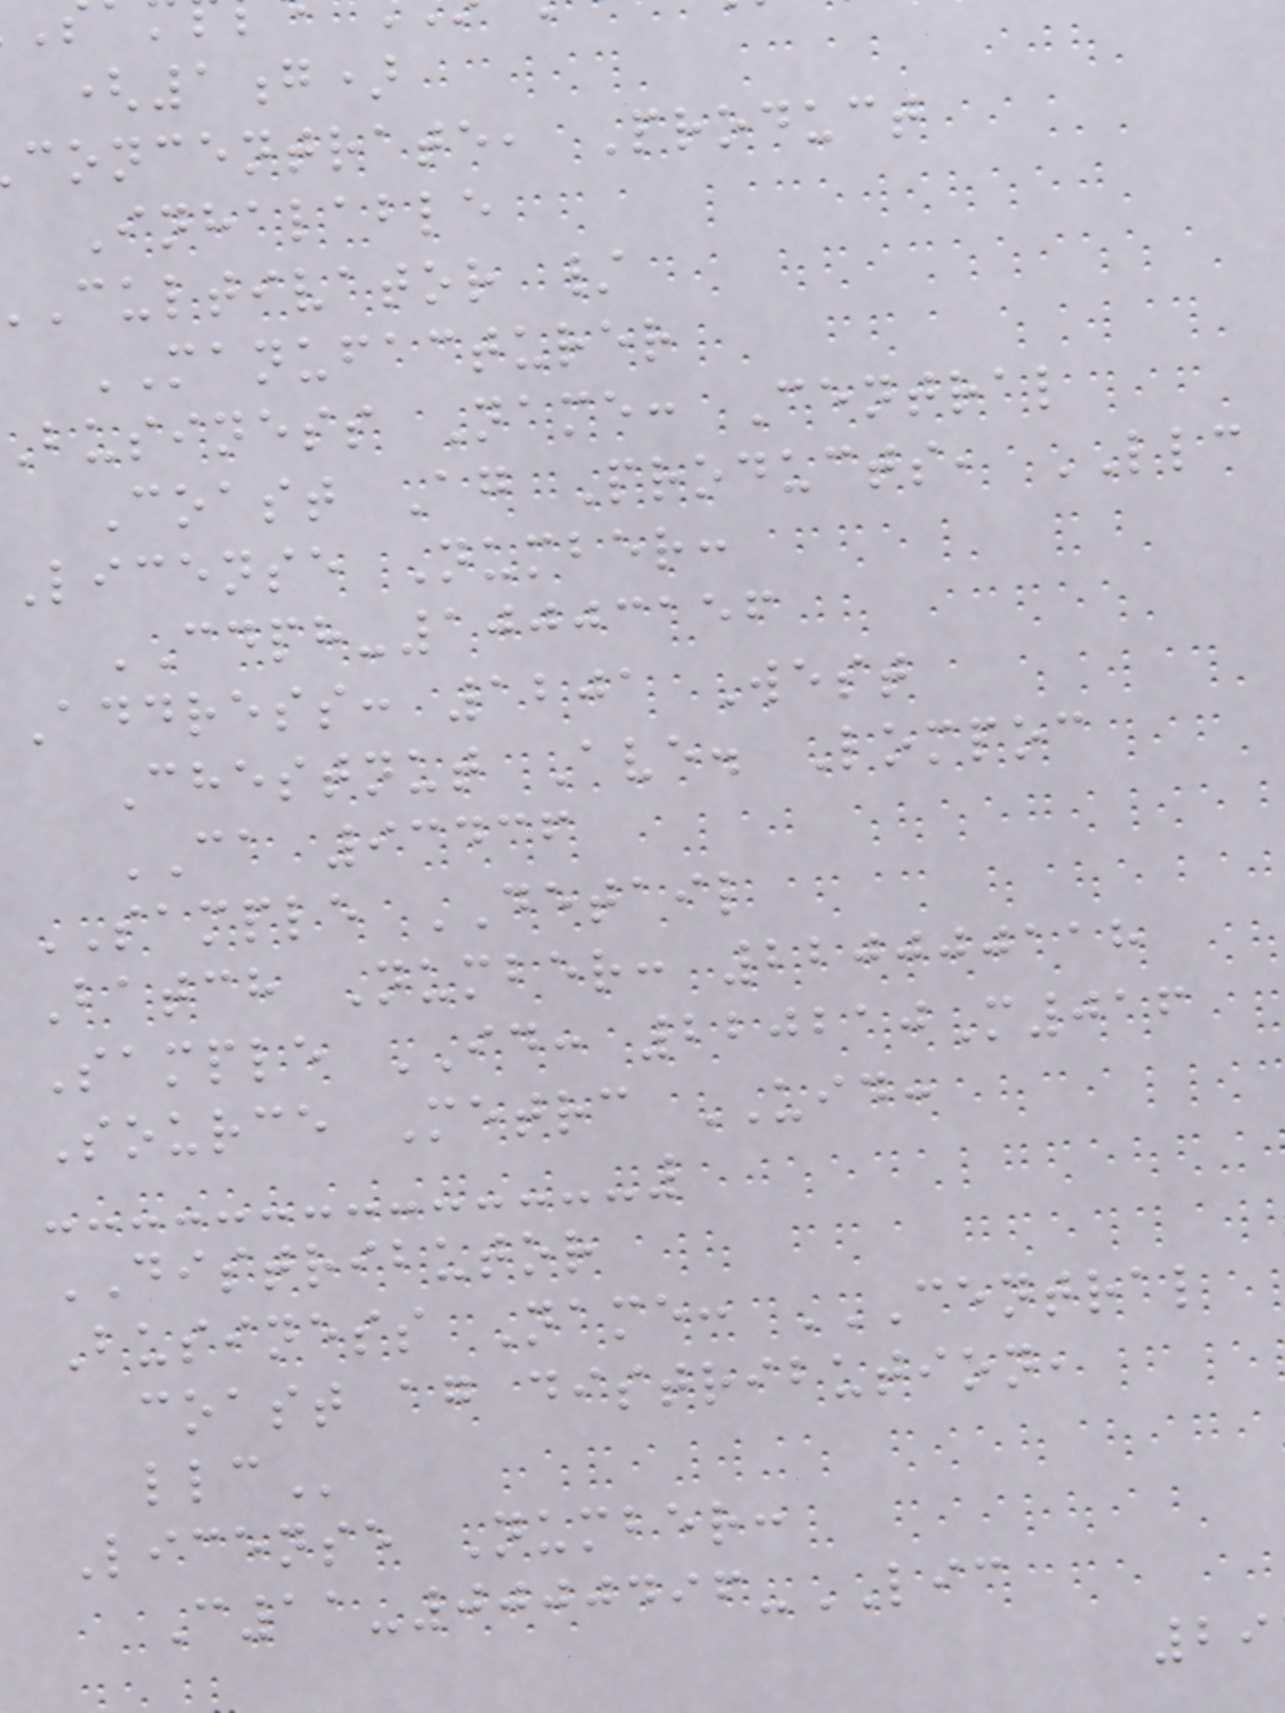(1g)
concentrate, Product
Inhalable
cultivator /
MANUFACTURER
business Name: Central
Coast Ag Products, LLC
License Number:
CDPH-10003156
Address: 1201 West
Chestnut Ave. Lompoc
CA 93436
SAMPLE DETAIL
Batch Number: 220000118
Sample ID: 220210M016
Source Metrc UID:
DISTRIBUTOR
Business Name: CENTRAL
coast ag distribution,
License Number:
C11-0000496-LIC
